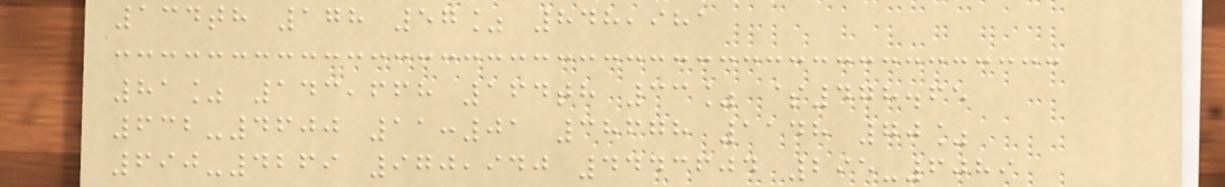134th 178 57% 848,981
81% 143,668 164th 33% $478.65
632-4600 11:01 38678 1148 70%
690-4269 970,940 4443604 295-6089
